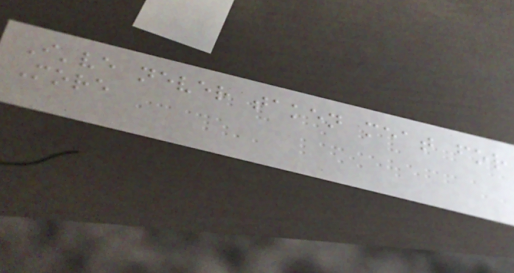I've never taken meat for
More
